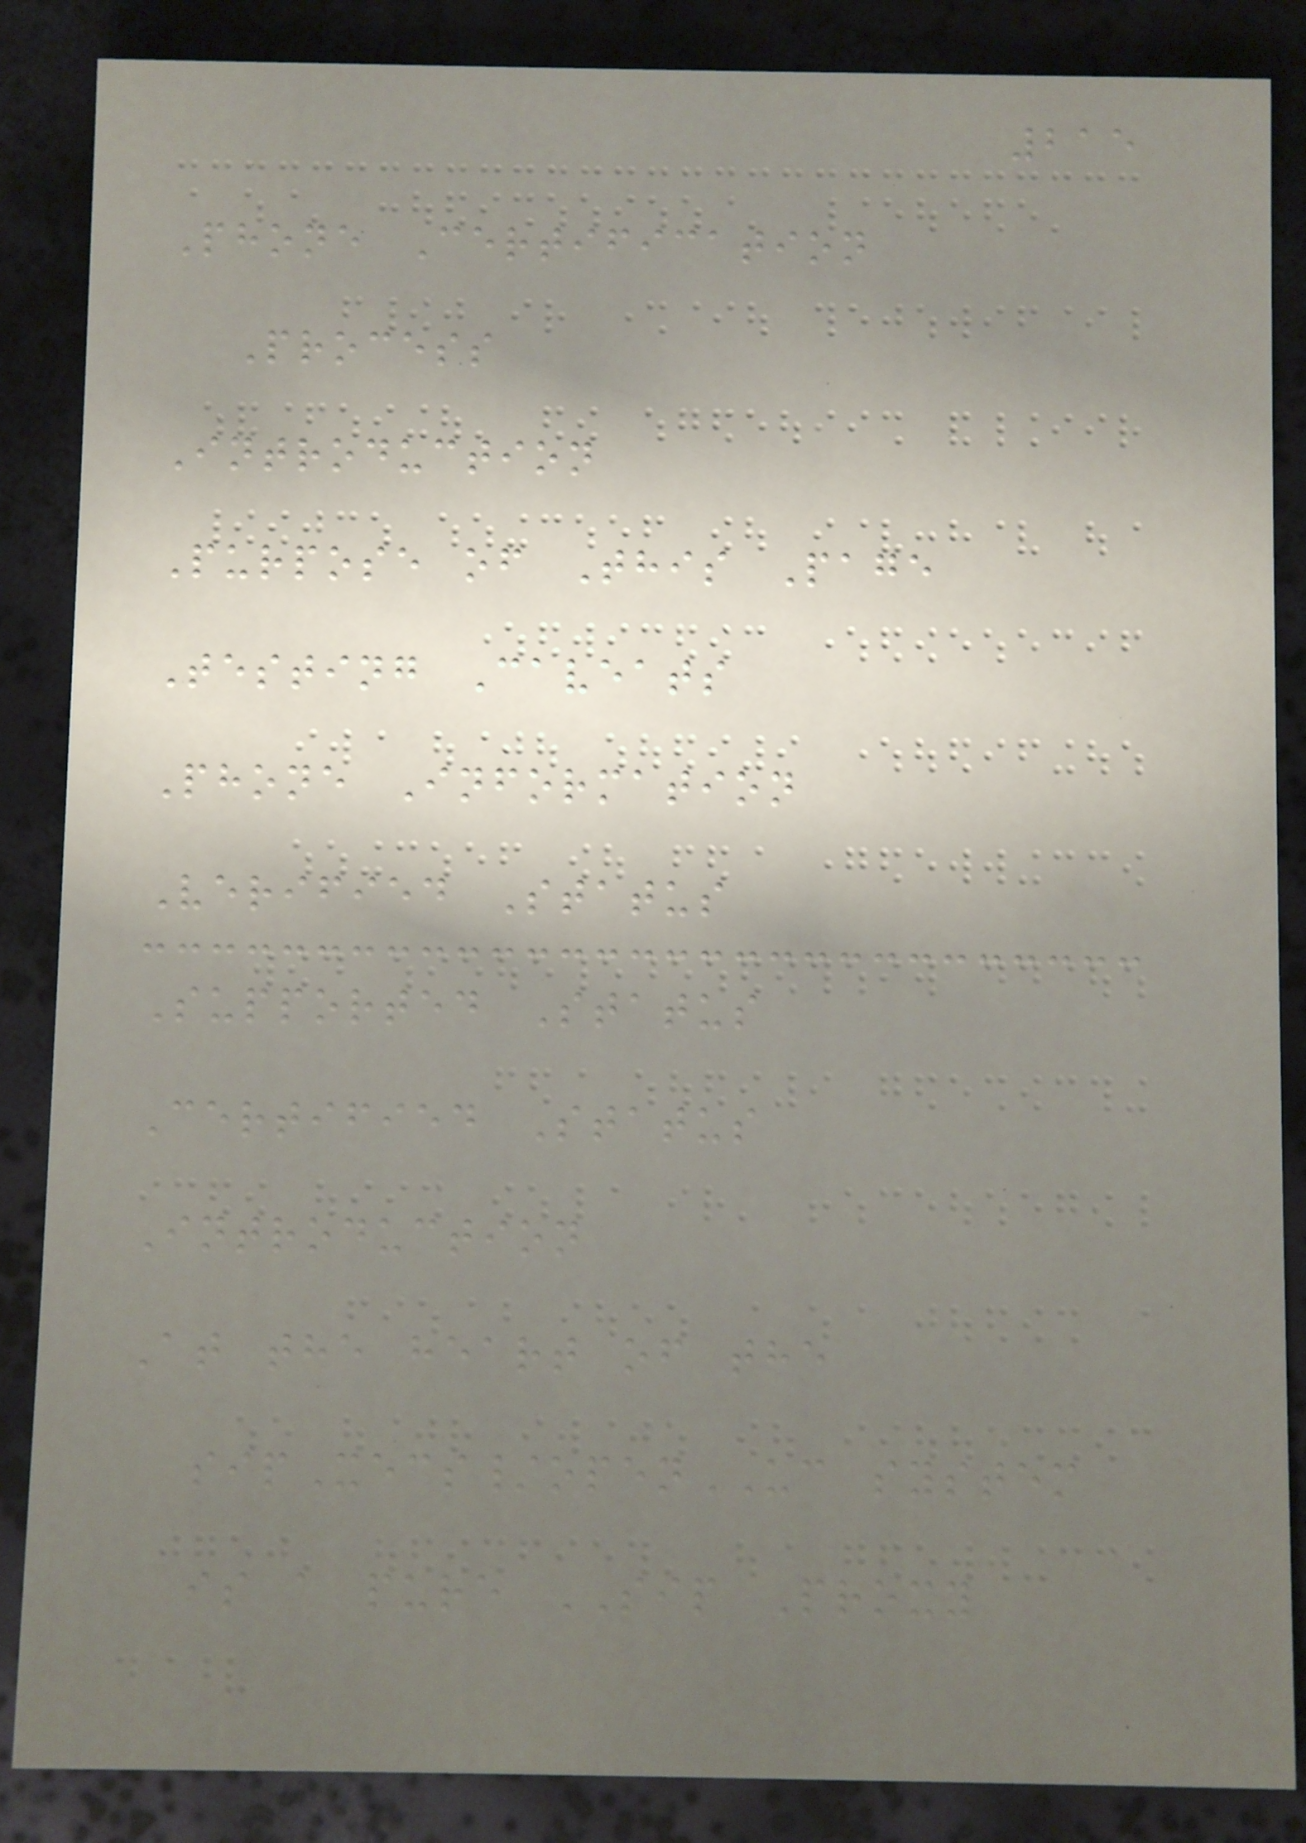215
Phone Certification
Process
Introduction
Purpose of This Page
Testing Caveats
Phone Information
Verified Status
Supported Status
Certified Status
Introduction
At the heart of the
sipXecs/openUC system
is a pure SIP Proxy
